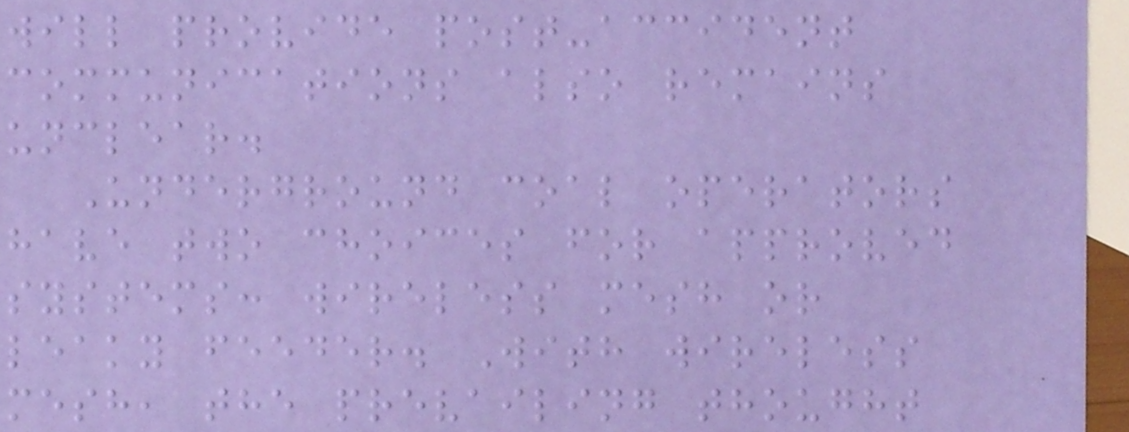will provide post-accident
communications also remains
unclear.
Underground coal operators
have two choices for approved
systems: wireless mesh or
leaky feeder. With wireless
mesh, the prevailing thought
